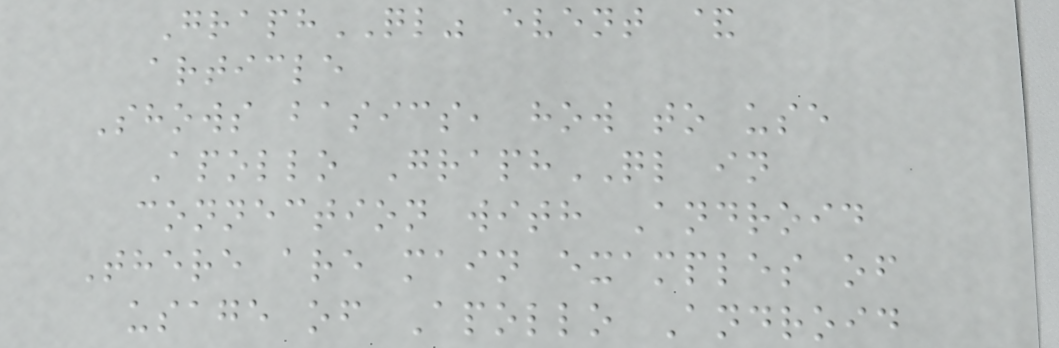GraphQL" event &
article
Shows basics, how to use
Apollo GraphQL in
connection with Android
There are main examples of
usage of Apollo Android
